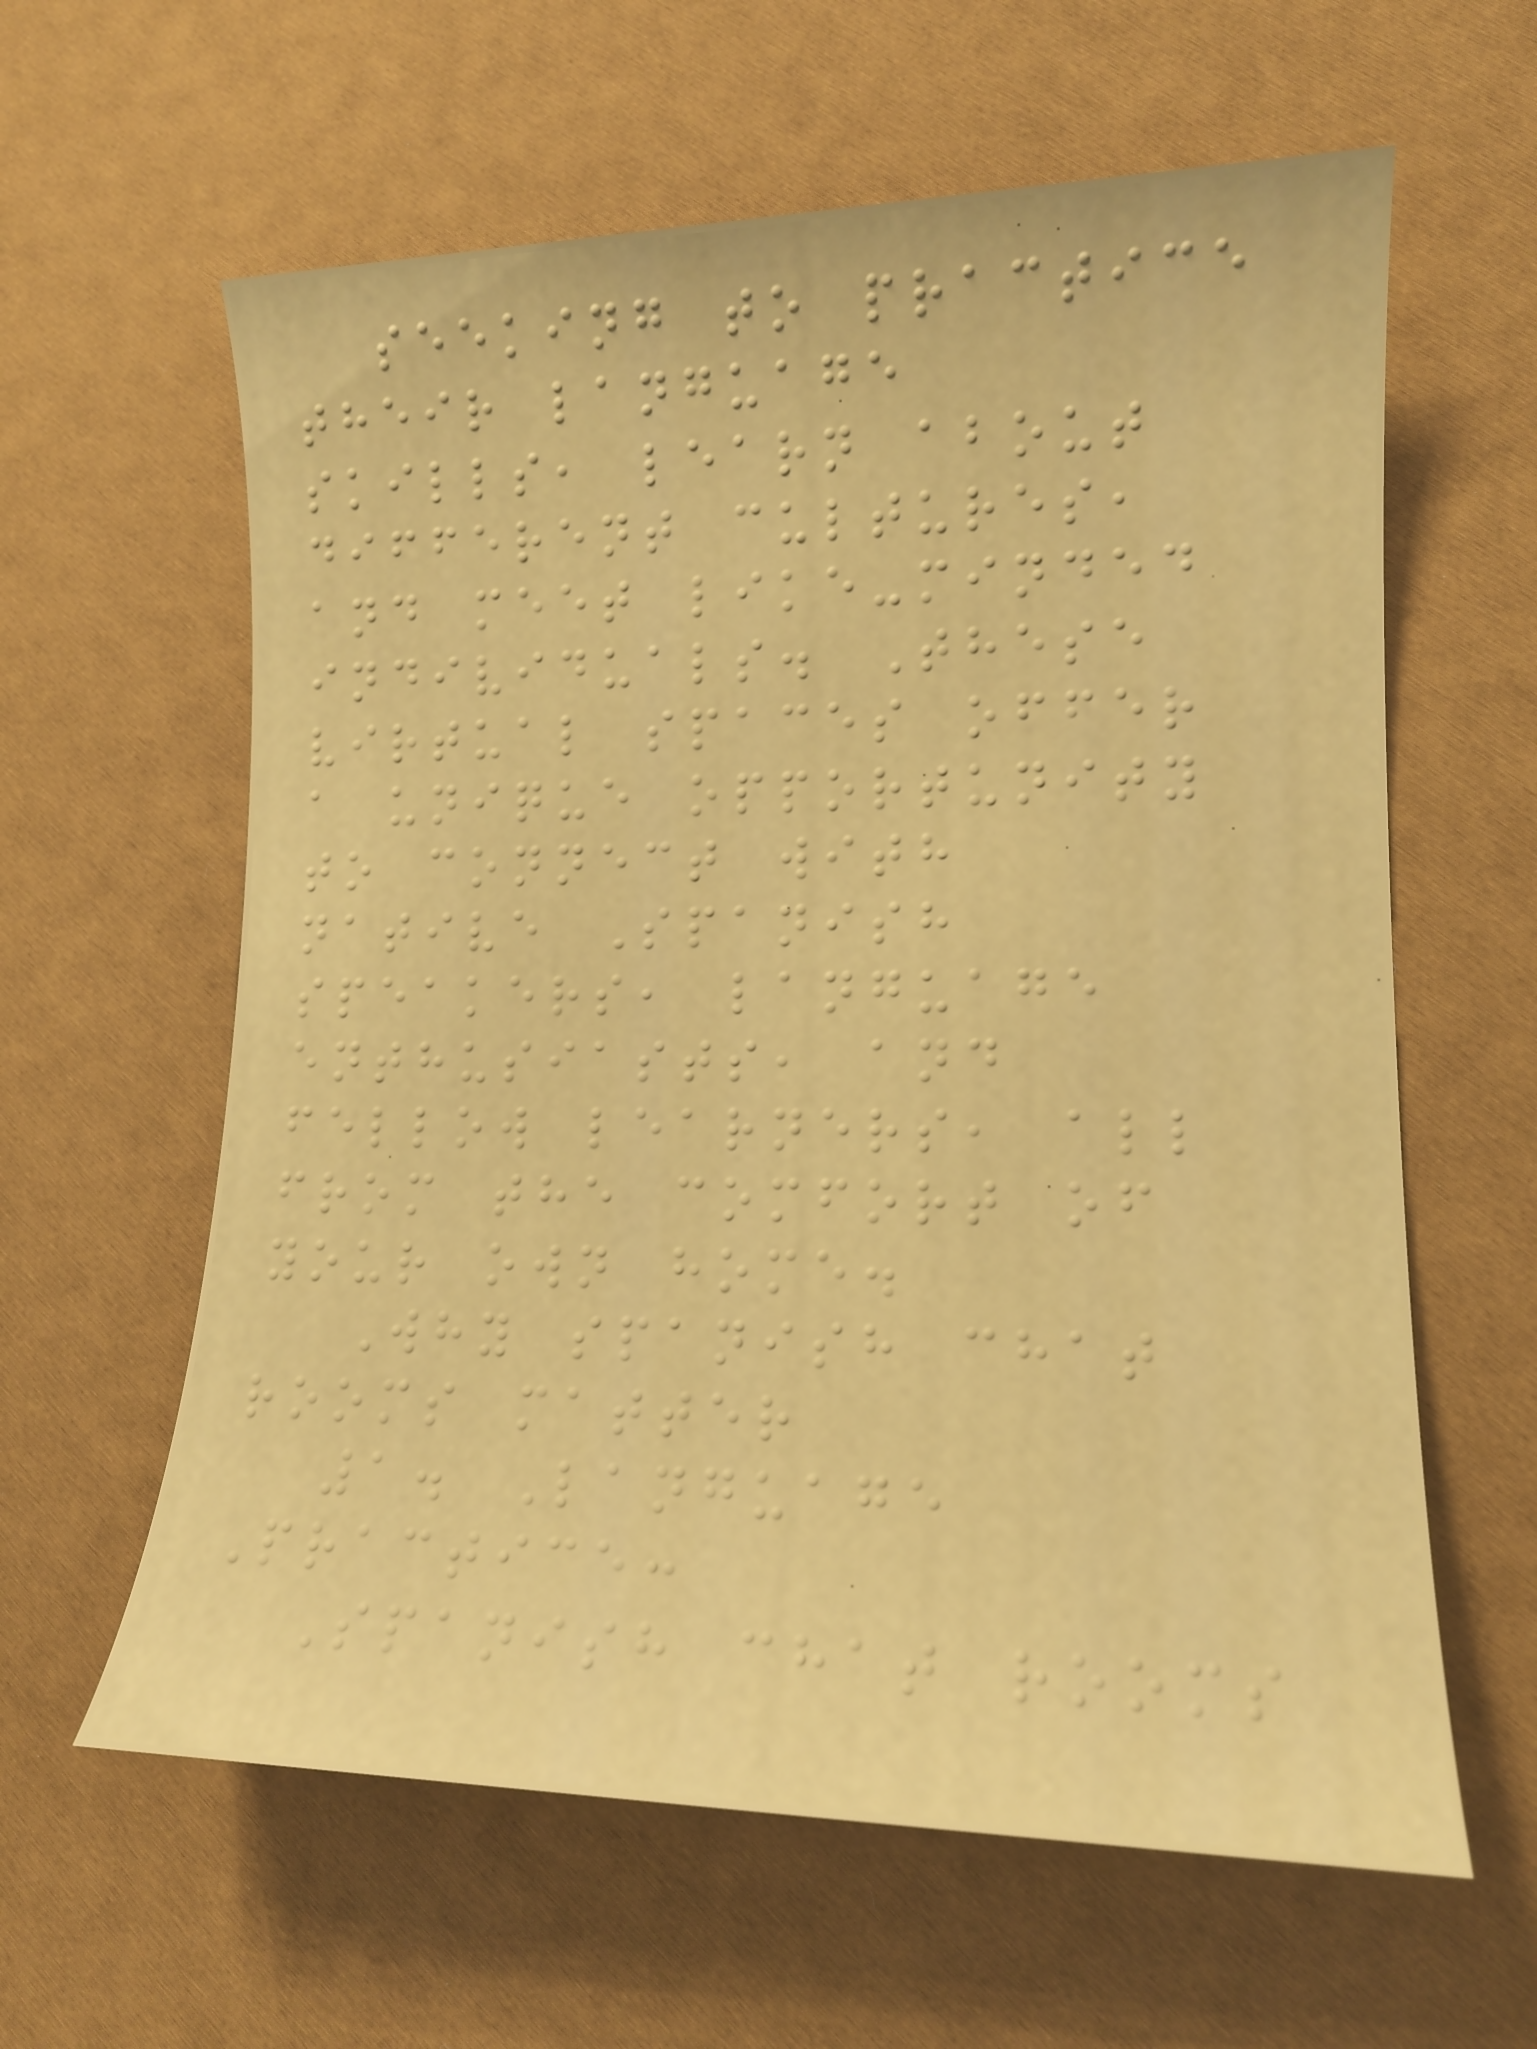seeking to practice
their language
skills, learn about
different cultures,
and meet like-minded
individuals. These
virtual spaces offer
a unique opportunity
to connect with
native Spanish
speakers, language
enthusiasts, and
fellow learners, all
from the comfort of
your own home.
Why spanish chat
rooms matter
1. Language
Practice:
Spanish chat rooms
